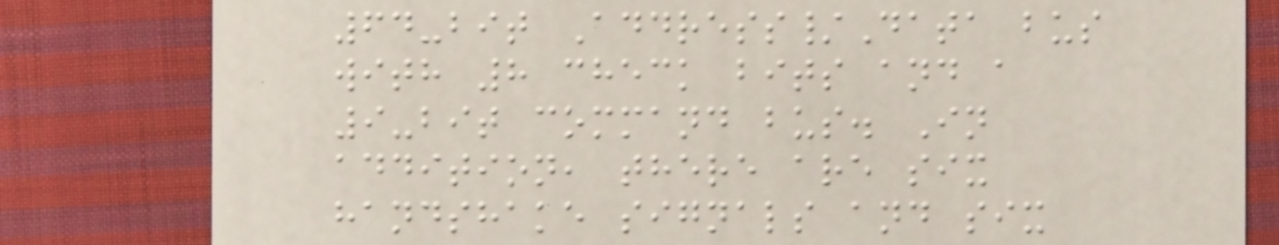64-bit Address/Data bus
with 8 check bits and a
9-bit command bus. In
addition, there are six
handshake signals and six
